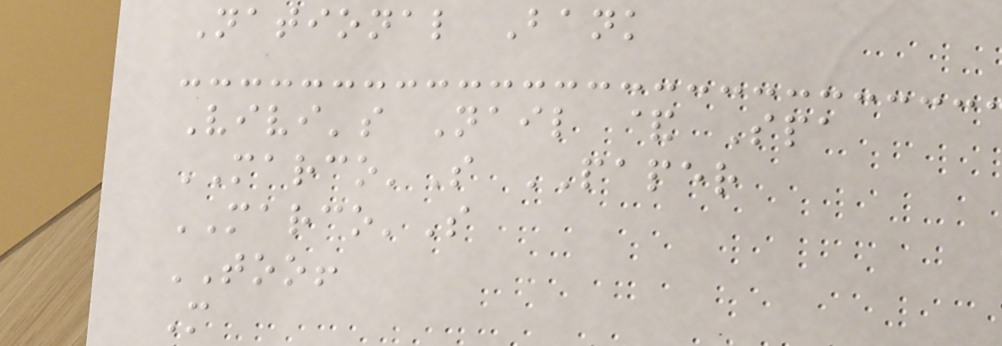National Bank
Vivi's Nail & Spa
MARCO'S PAPER
MARCO'S
TOO!
M
